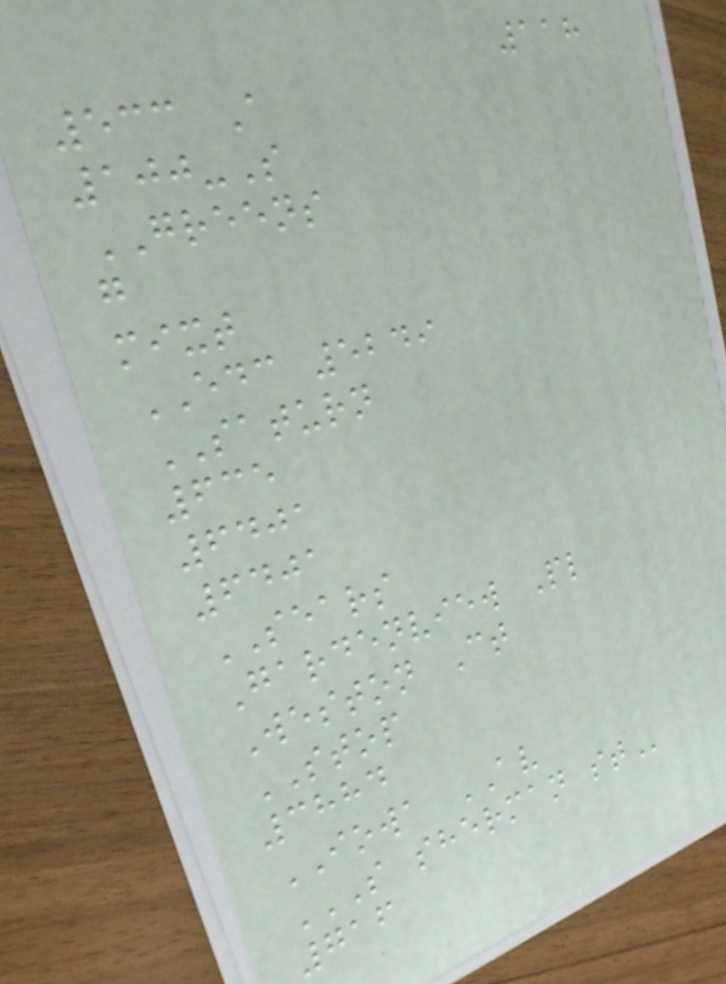118
533 A
100-S
GREENS
g
mixt
EDC 5249
SATURN
635
6401
6401
SEARS
Gardenview Pl
Weston Ct
STOP
3884
IOWA AV
S SHERMAN ST
716
